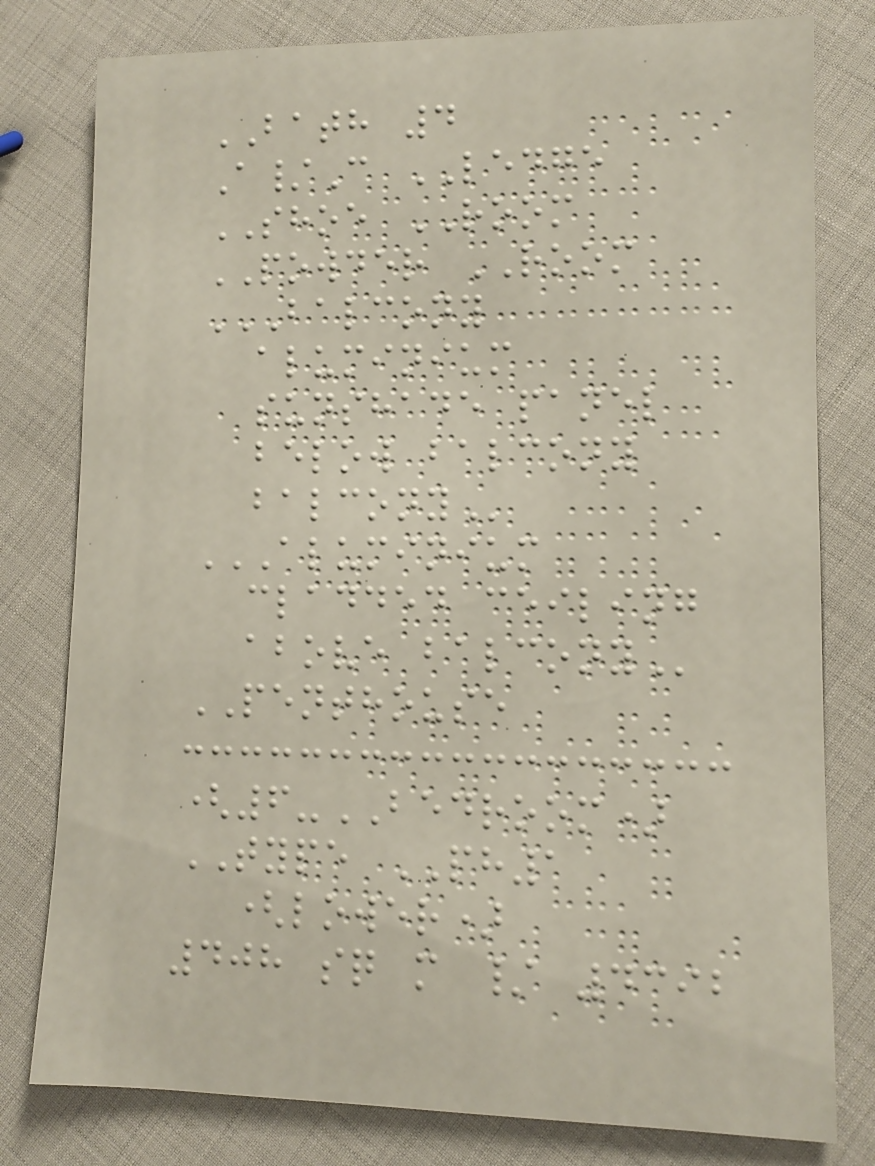BATH 4
A/C LEDGE
SHOE ROOM
POWDER ROOM
BALCONY
ALUMINIUM
SUNSHADE PANEL
BELOW BALCONY
BALCONY
ALUMINIUM
CLADDED CEILING
ABOVE BALCONY
PENTHOUSE
(6-BEDROOM)
TYPE PH1
(lower)
408 sq m / 4392
